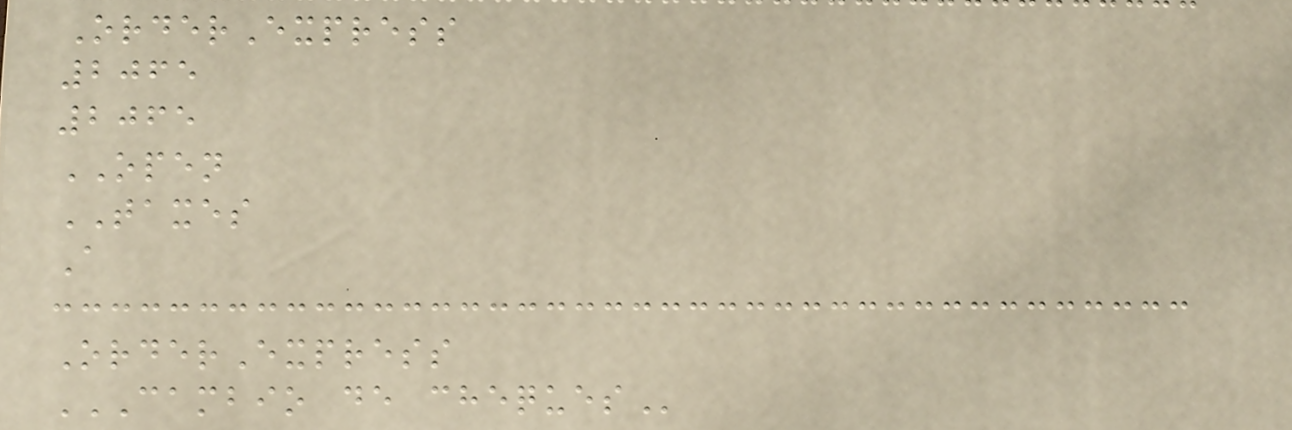OrderExpress
2065
2065
OPEN
TAXES
A
OrderExpress
CAMBIO DE CHEQUES
